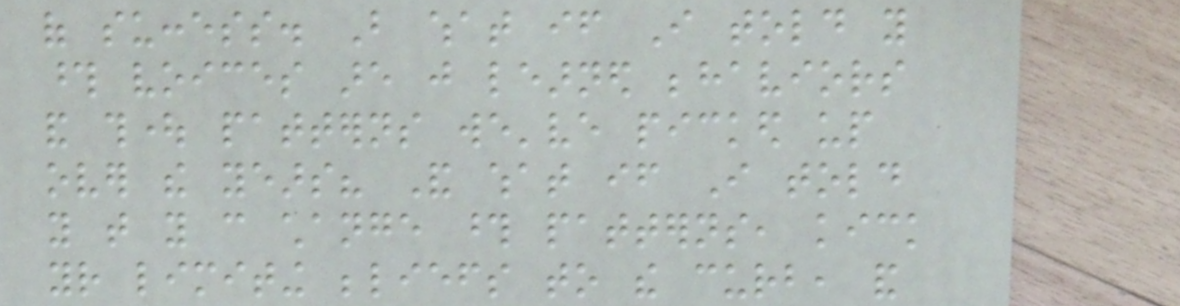of success. But what if I told you
those voices are just learned behaviors
and thought patterns we've picked up
over the years? And what if I told
you that you can change those patterns, kick
your limiting beliefs to the curb, and
